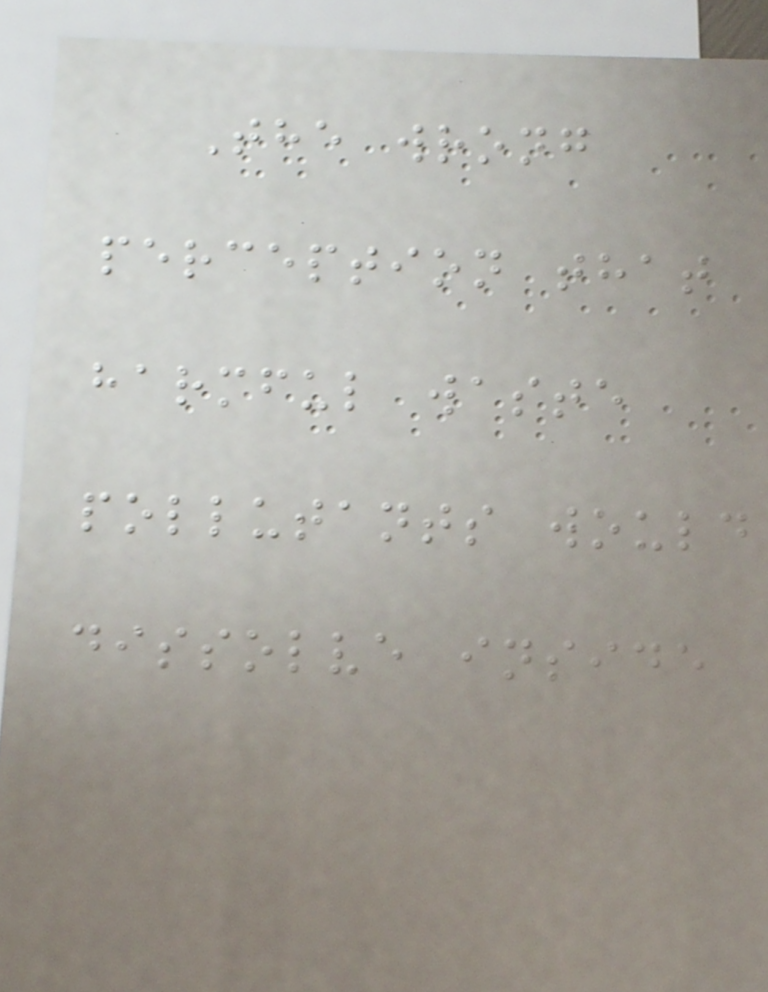The wrong
perception that
harmful waste
pollutants would
dissolve inside
